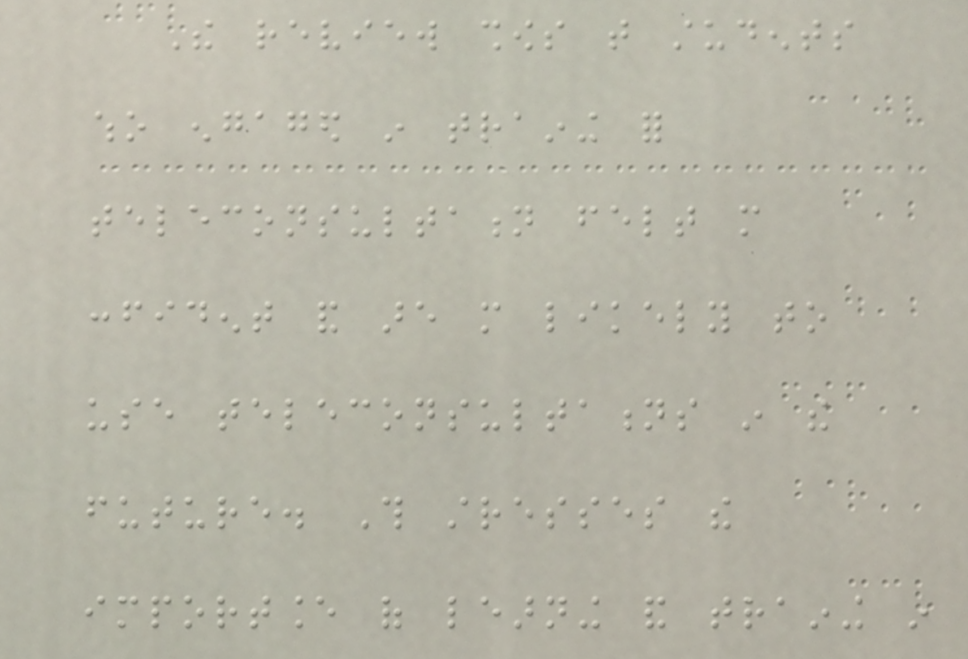The review shows that students
who engaged in training for
teleconsultation felt more
confident and are more likely to
use teleconsultations in the
future. This stresses the
importance of learning and training in
